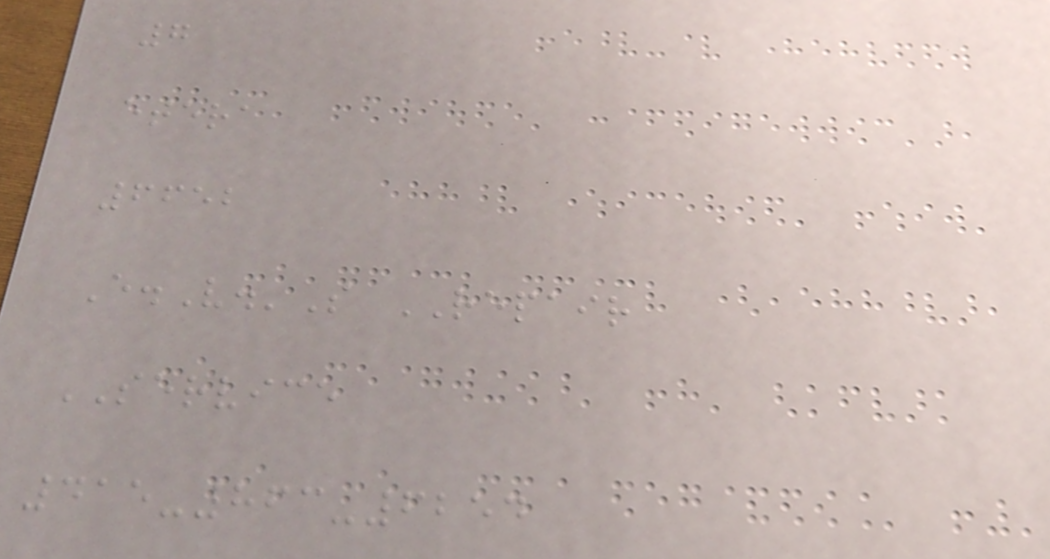7
etera
6652
E.V.'S REPAIR
SERVICE
415-863-6254
